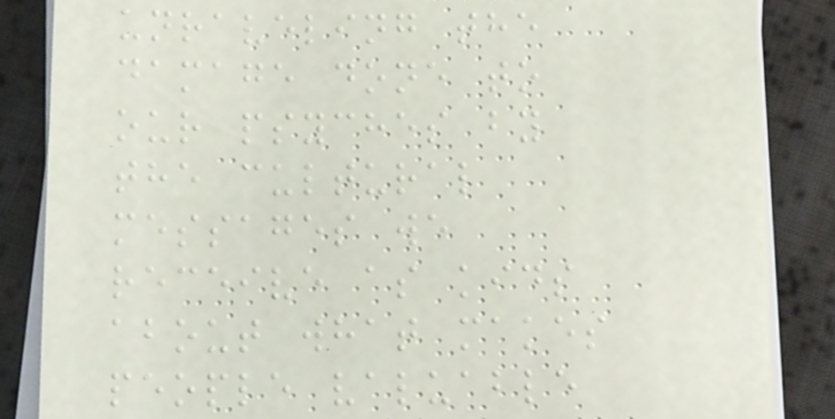unraveling the
damage done to
our psyches by
the cultural
messages we
receive as kids
about what makes
people valuable
